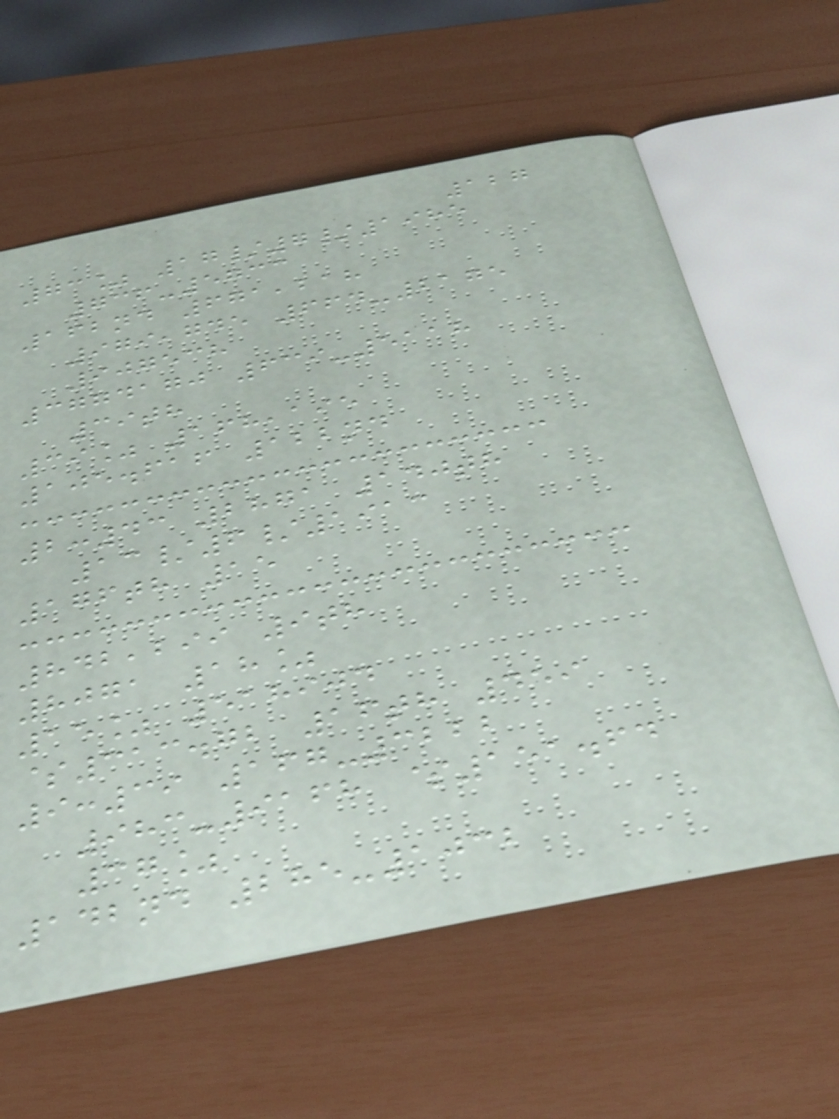127
73% 17/7/1985
736-5733
162nd 671,218
979,745 664-2175
907538
3774170 639-5118
39th
39% 168,195
105.616 122nd
2:43 2871 140th
13/6/1913
176th 15
842,299 9th
8071 18%
15% 518904
$313.72 16th 459
9:39 167-3222
983-9168 $151.64
37%
142nd 285-1032
